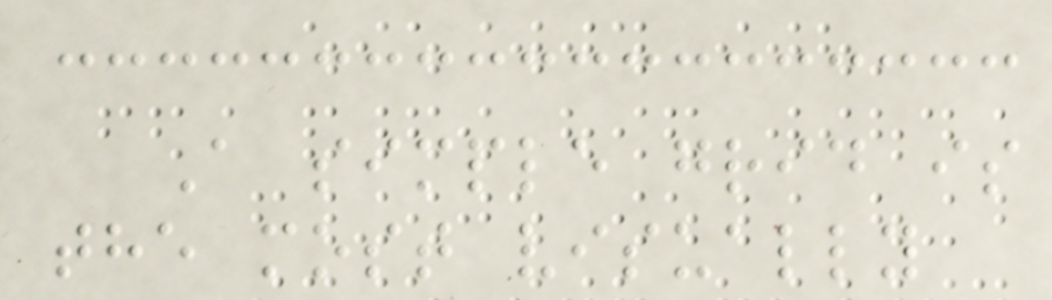A simple grid is
the most visually
